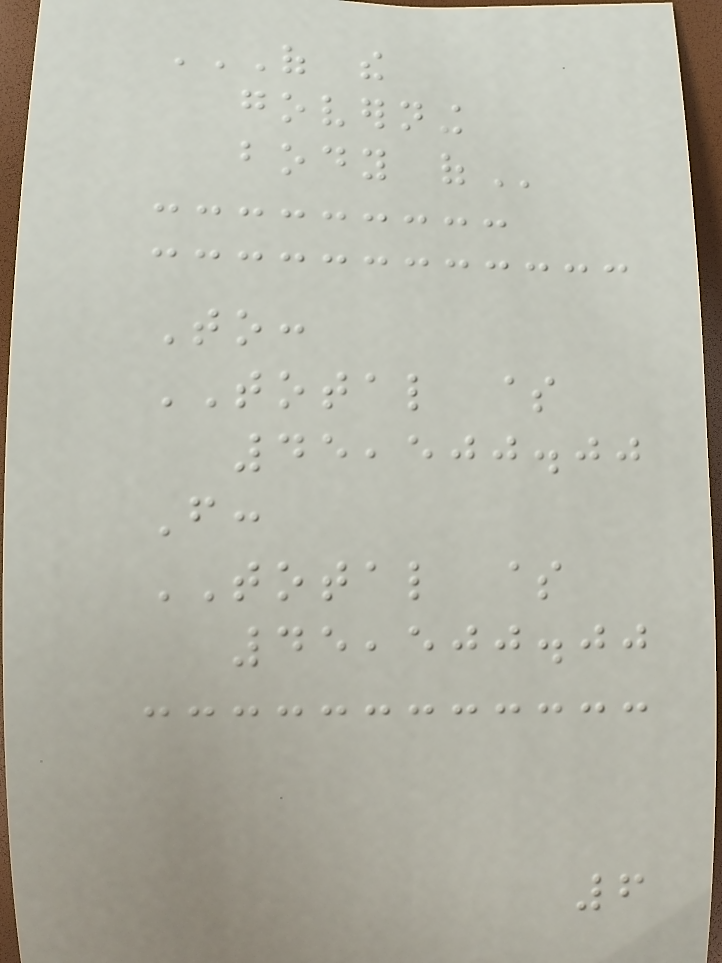OF THE
GOVERNING
BODY OF
To:
TOTAL $
45,500.00
From:
TOTAL $
45,500.00
6
